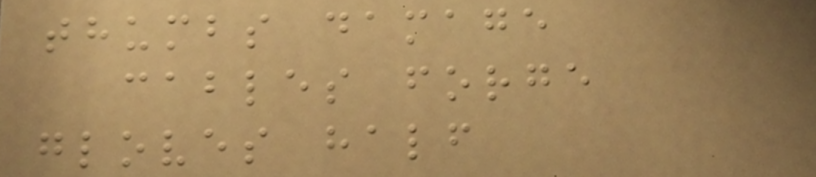thumbs damage
cables forge
gloves half
